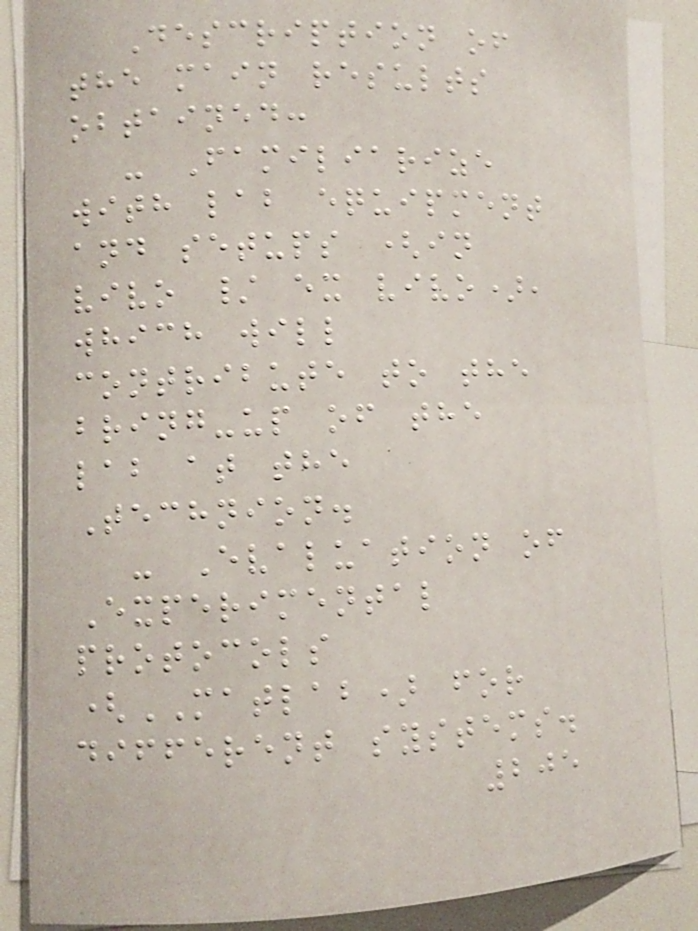Description of
the main results
obtained:
- Familiarize
with lab equipment
and setups (in
vivo / ex vivo),
which will
contribute to the
bring-up of the
lab at the
Technion.
- Evaluation of
Experimental
protocols
(MATLAB) for
different systems.
205
